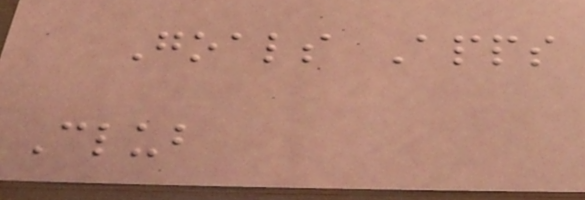Goals Apps
Club
